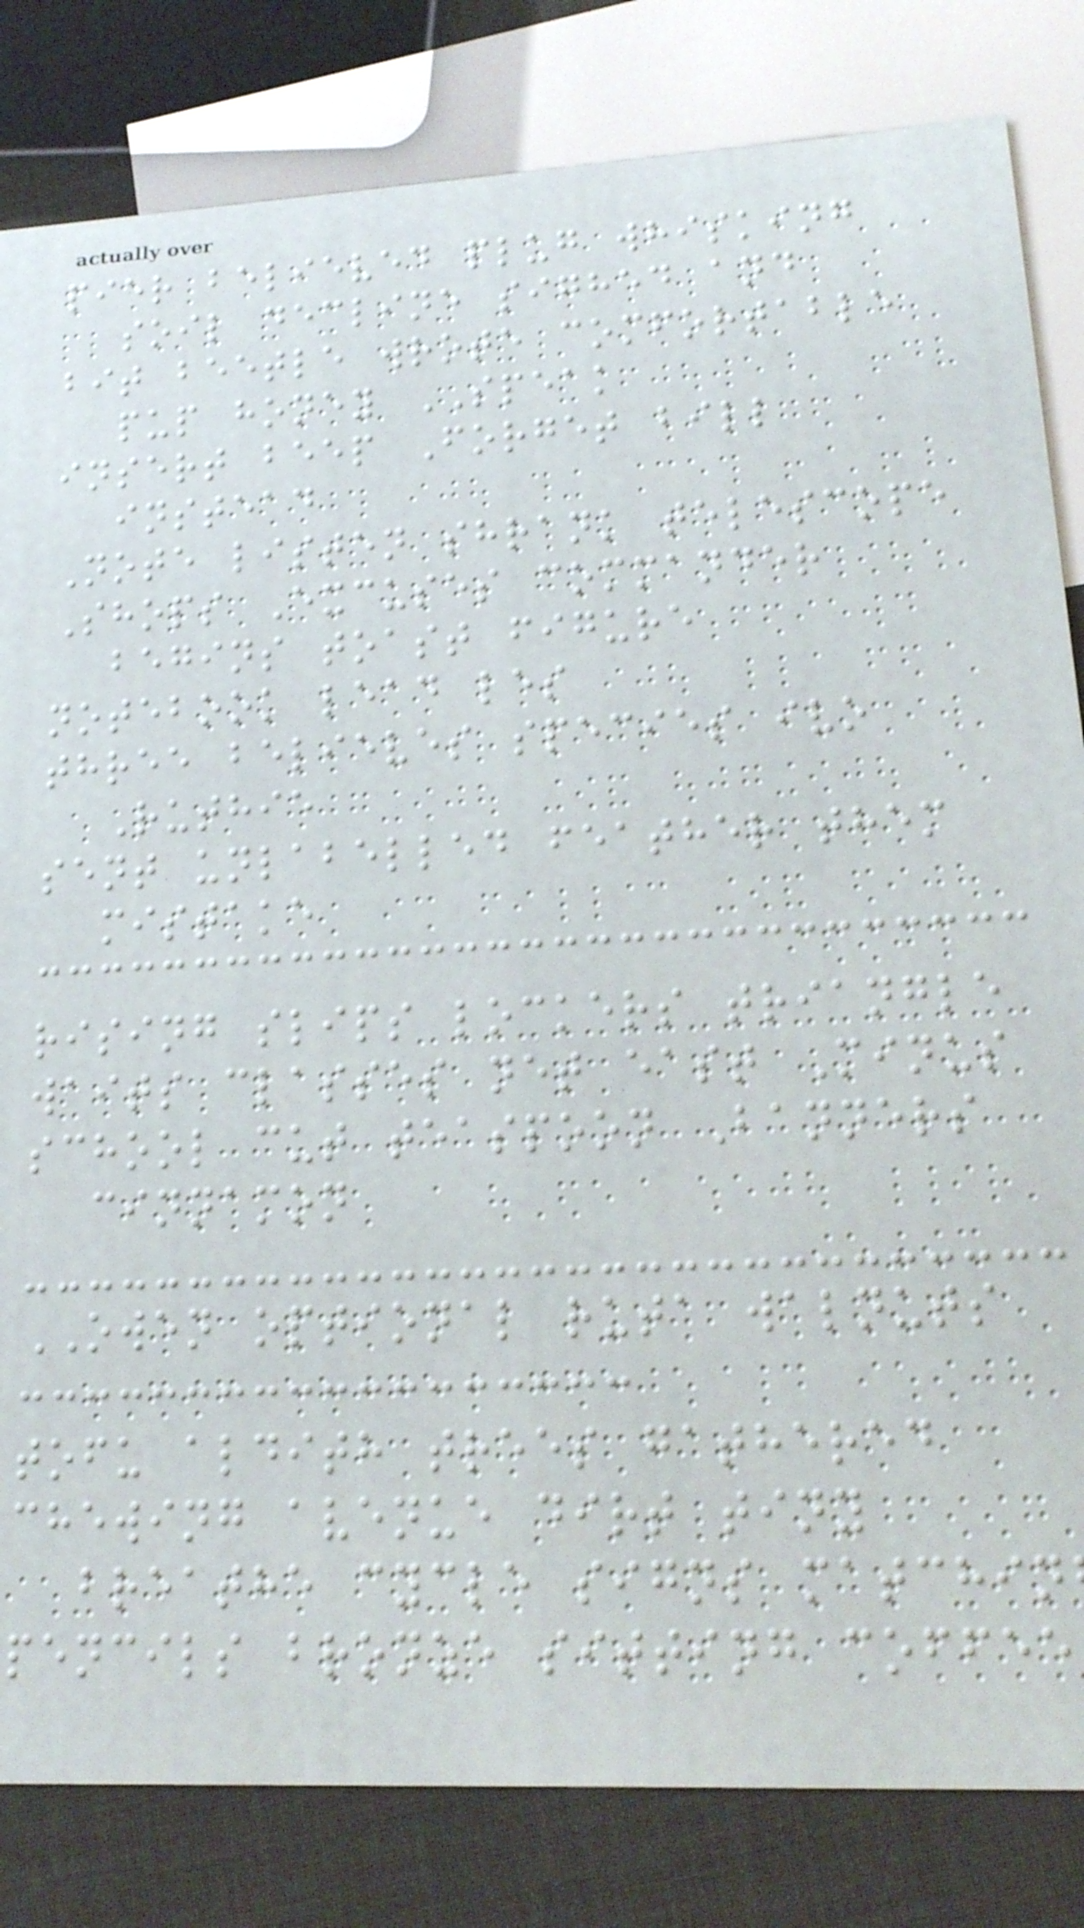pier believed plug whisking
soil decline sighed and
bit beetle wrote comfortable
pup honey SPEAK
insert beep Forget bill
instead
Note listen shrank telescope
Shops Excuses commander
begins toast figure
notebook lead les
three believes species ivo
Ruthie
sent unlabelled feather them
mistake
rising slips lockers triangle
waits classes net east Minus
school cut teaspoon Banners
cinnamon
OWEN optional ruta walnuts
tofu aldith trees gathered
chewing avenue dirt tiny
breathe cycle signs matchin
pencils bronze sitting coffee
